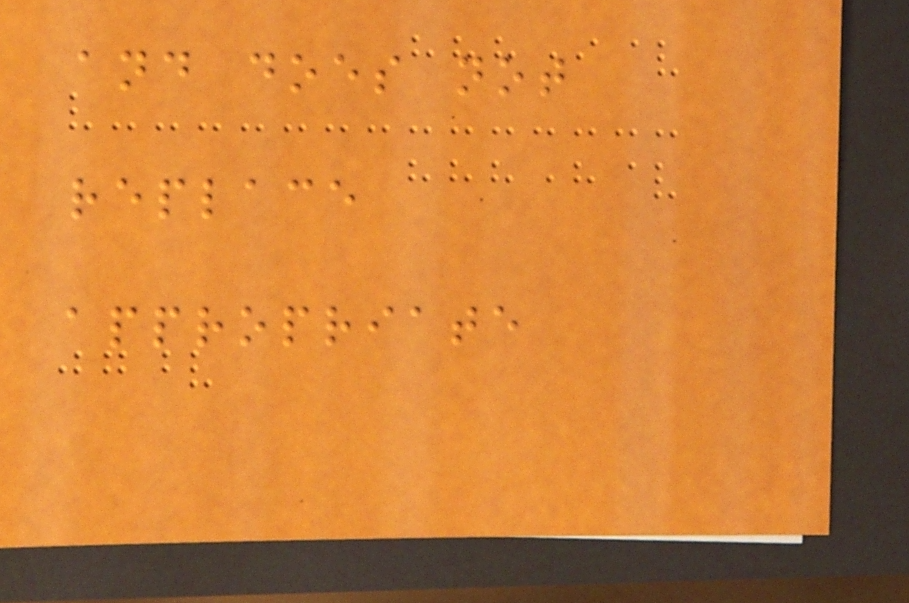and does not
replace
appropriate
